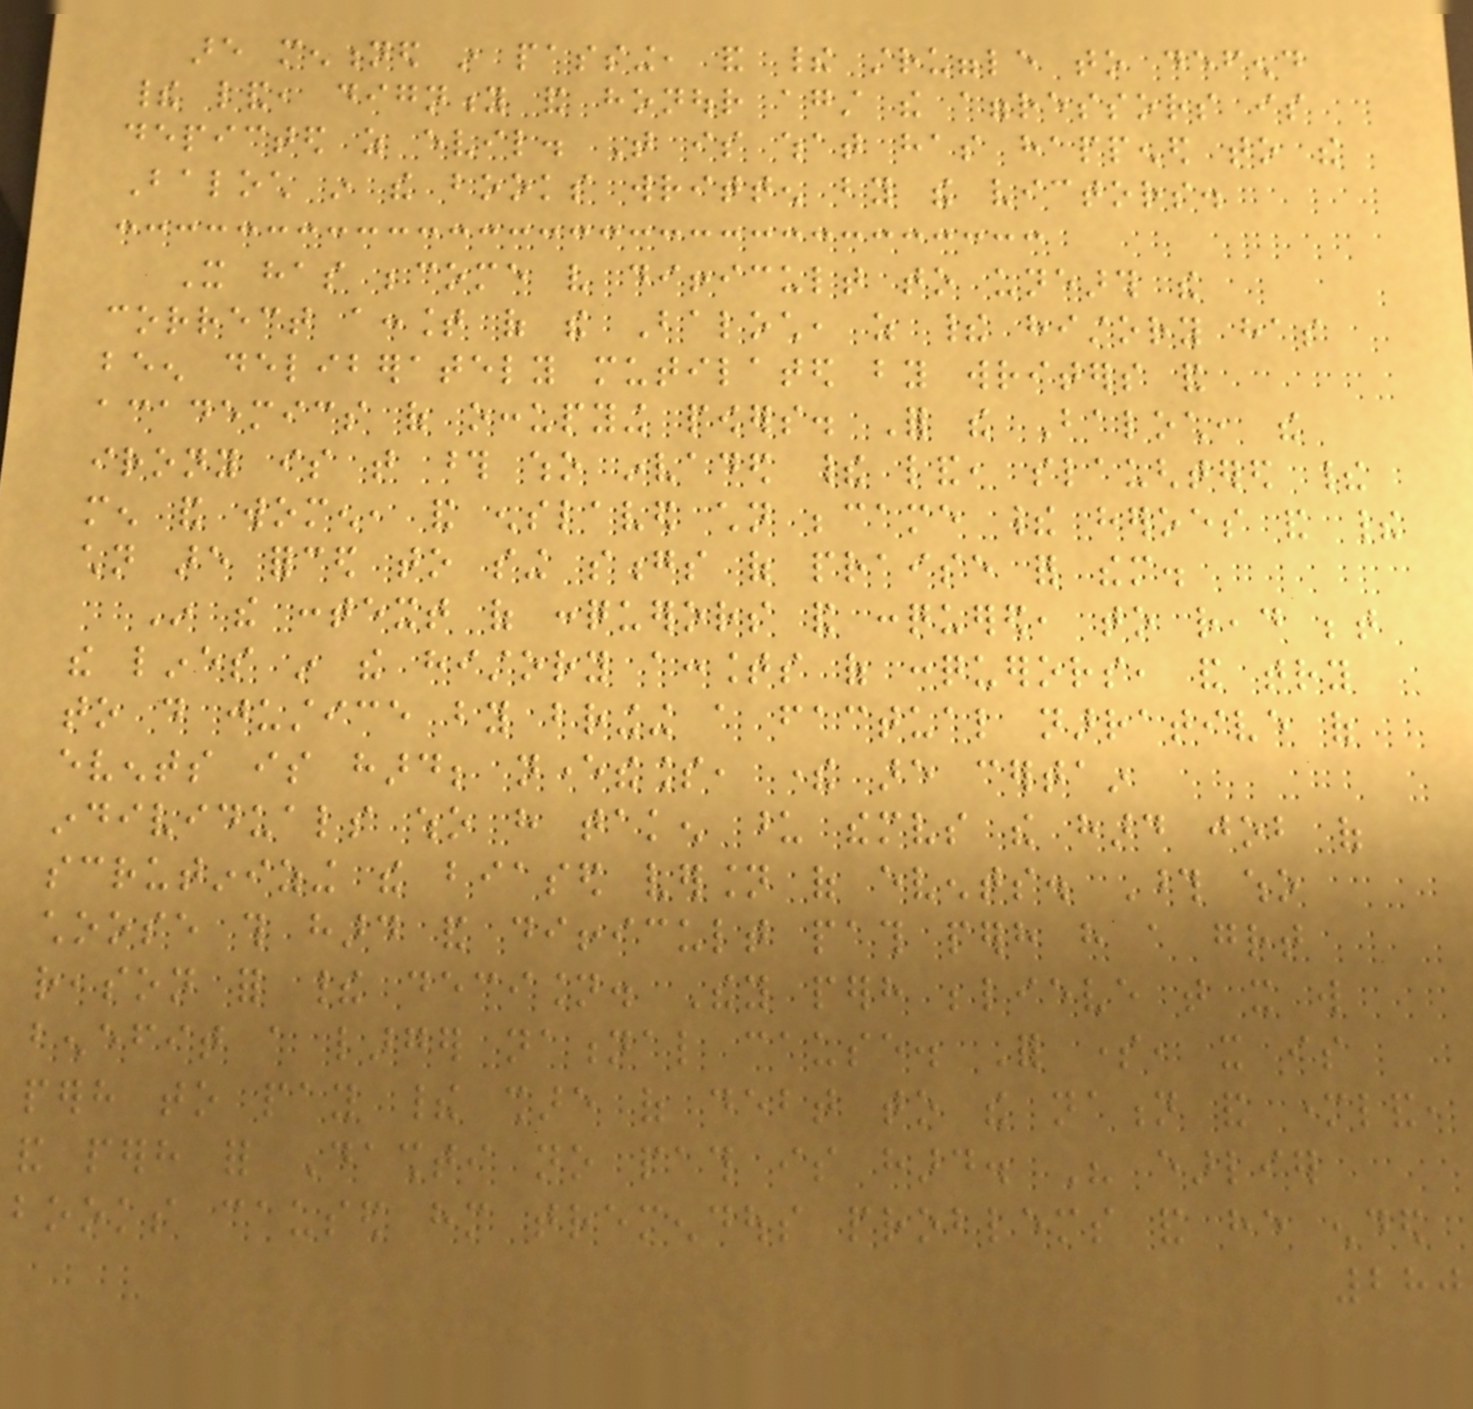are mentioned in passing, and their struggle to defend
their land, dignity and honour against the aggressors is
depicted as evil. That is what has happened to the
Baloch in the books written by the victors.
It has become very difficult to unearth the
correct account of the Baloch, as their history has
been deliberately mutilated by writers and
academics of occupying powers. For the Baloch, the
irony is that those who invaded their land, slaughtered their
men and women, and enslaved children became their heroes and their
children are forced to sing songs of praise for them.
In the context of conquerors and conquered, to read between
the lines in the history accounts of conquerors, and try
to do justice by bringing a factual narrative of
events is hard; nevertheless, there are certain
individuals who have taken upon themselves the hard job of
scrutinizing the biased version of events. Those who
choose this hard and difficult path perhaps have a great
reason for their decision. They perhaps believe that it will
benefit a larger national cause. For some, it is
perhaps to pay their share of debt to the nation and motherland,
and perhaps for Dashti no path is hard. His earlier
books caused him tremendous problems and he ended
280
